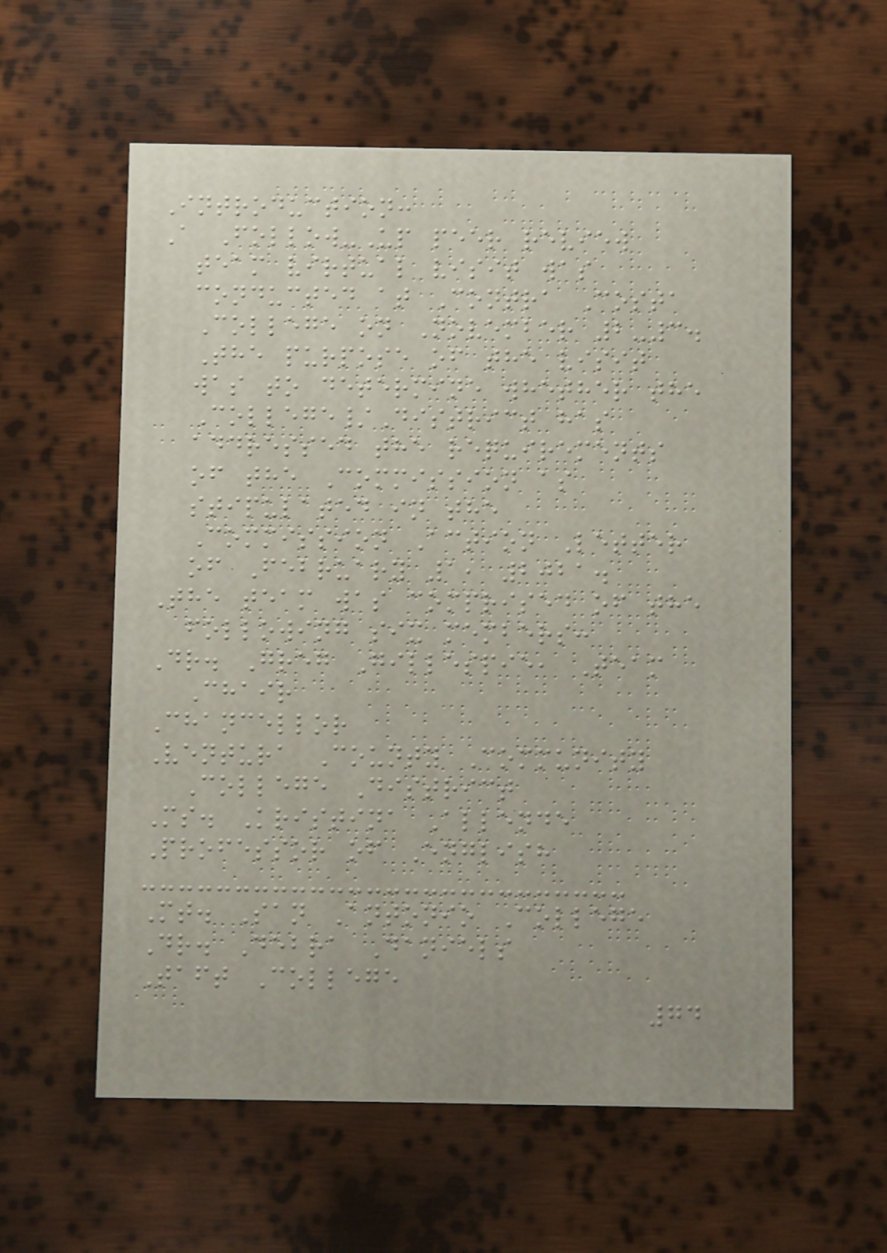Introduction:
A Follow-Up peer review
team virtual visit was
conducted at Contra Costa
College on November 2-3.
The purpose of the visit
was to determine whether the
College/District has
addressed the requirements
of the Commission as
stipulated in the
Commission Action Letter
of February 1, 2021.
The team was comprised of the
following six members:
Dr. Greg Gillespie, Team
Chair
Chancellor
Ventura County Community
College District
Ms. Kristina Allende
Professor of English
Mt. San Antonio College
Dr. Debra Daniels
Taft College
74
